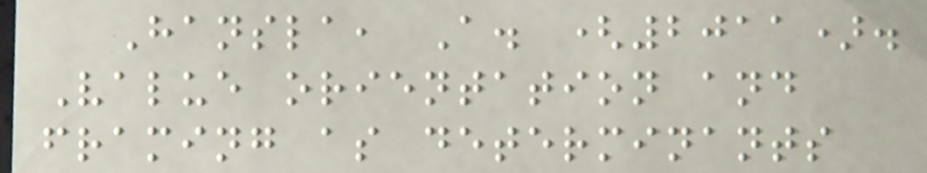Hansla, A. (2011).
Value orientation and
framing as determinants
